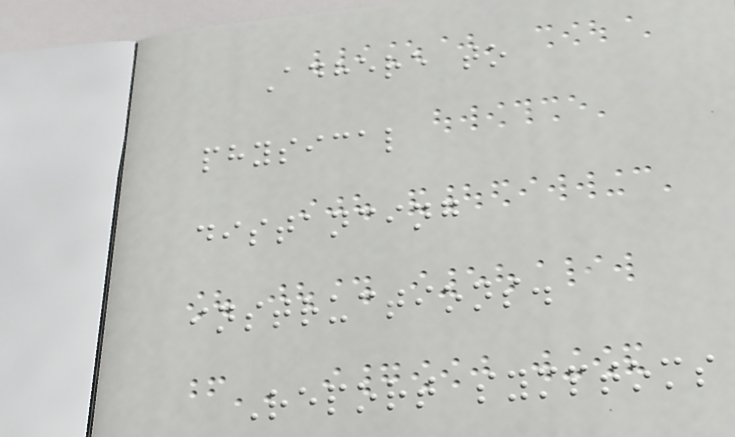Adhere to
physical
distancing
instructions.
Report symptoms
